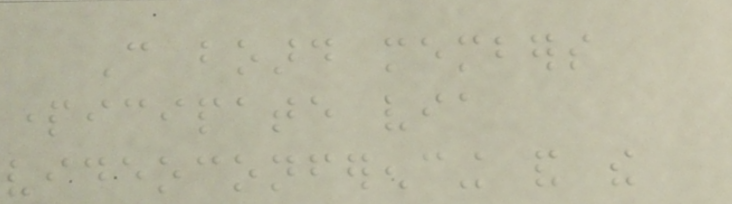Can board members
participate via
videoconferencing and the
